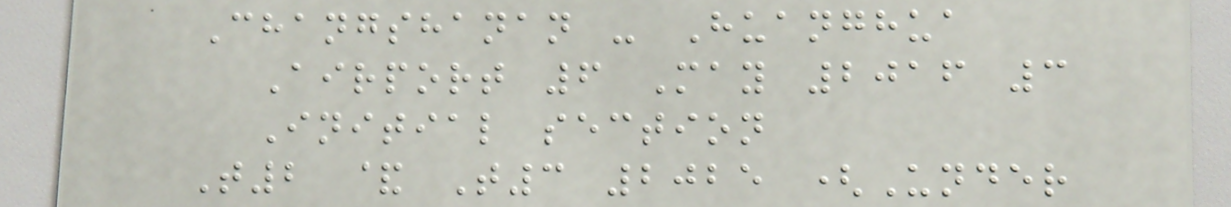Changshanan - Huanghua
Airport 6 May 2016 3
Initial section
T2 & T3 2025 (Under
